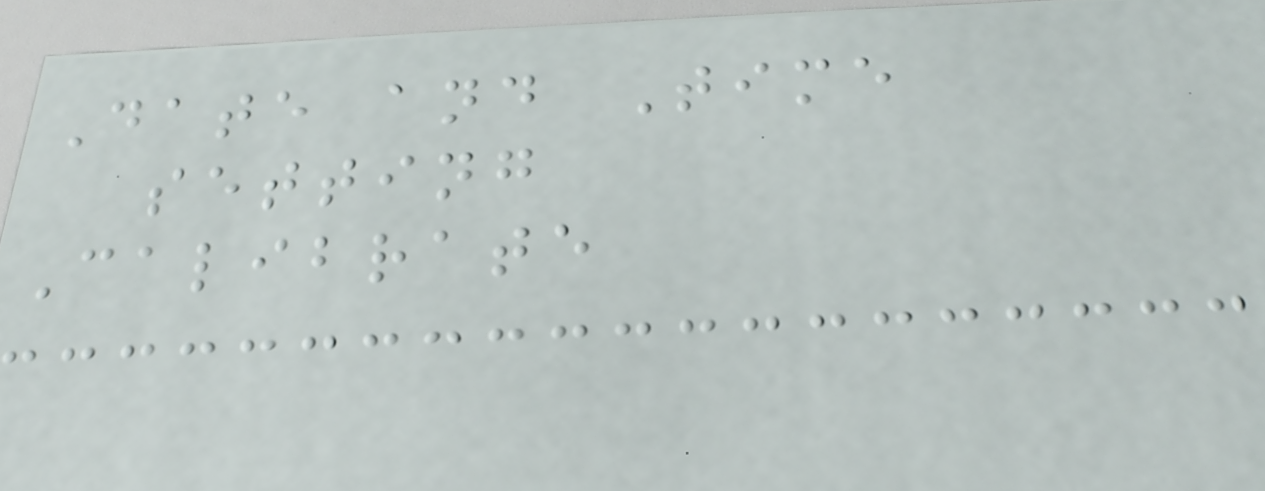Date and Time
setting
Calibrate
